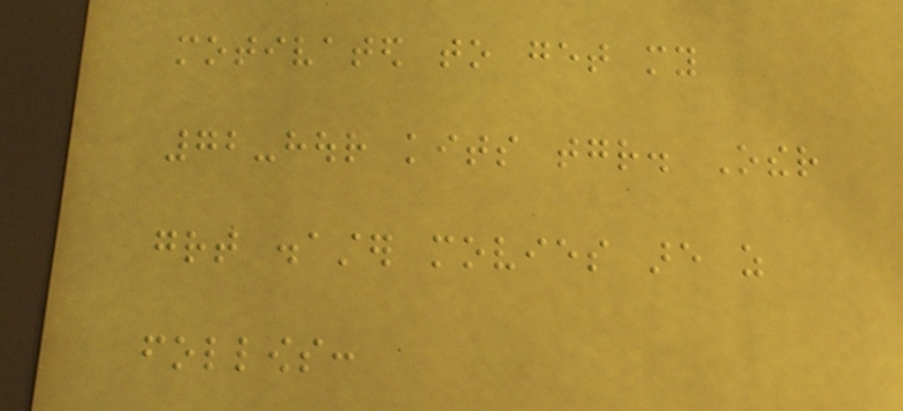motivated to get my
72-hour kits together. Other
great disaster movies are as
follows:
